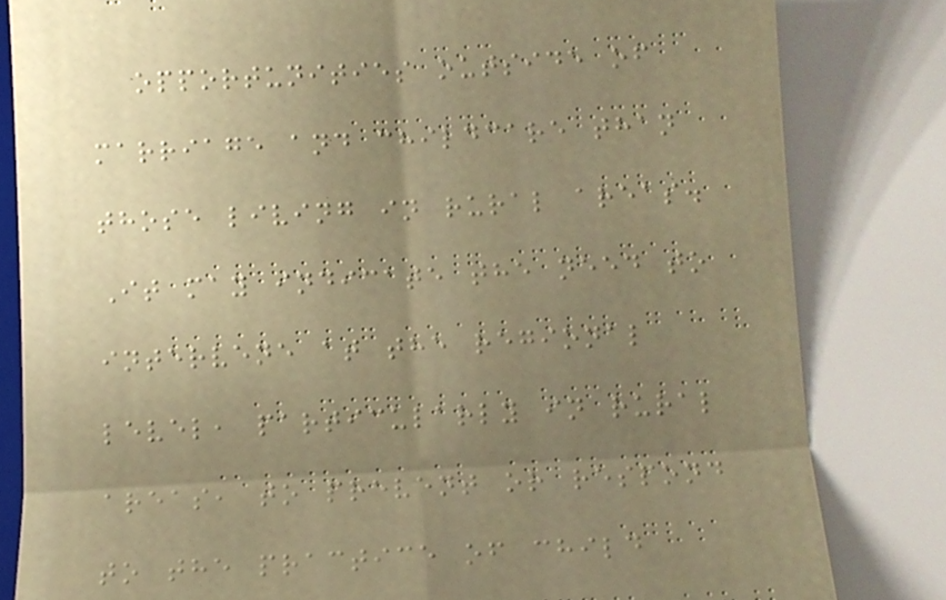opportunities outside of
marriage and childcare than
those living in rural areas.
It may indicate the need to
intervene at the regional
level, particularly in rural
areas, to prevent or respond
to the practice of child
